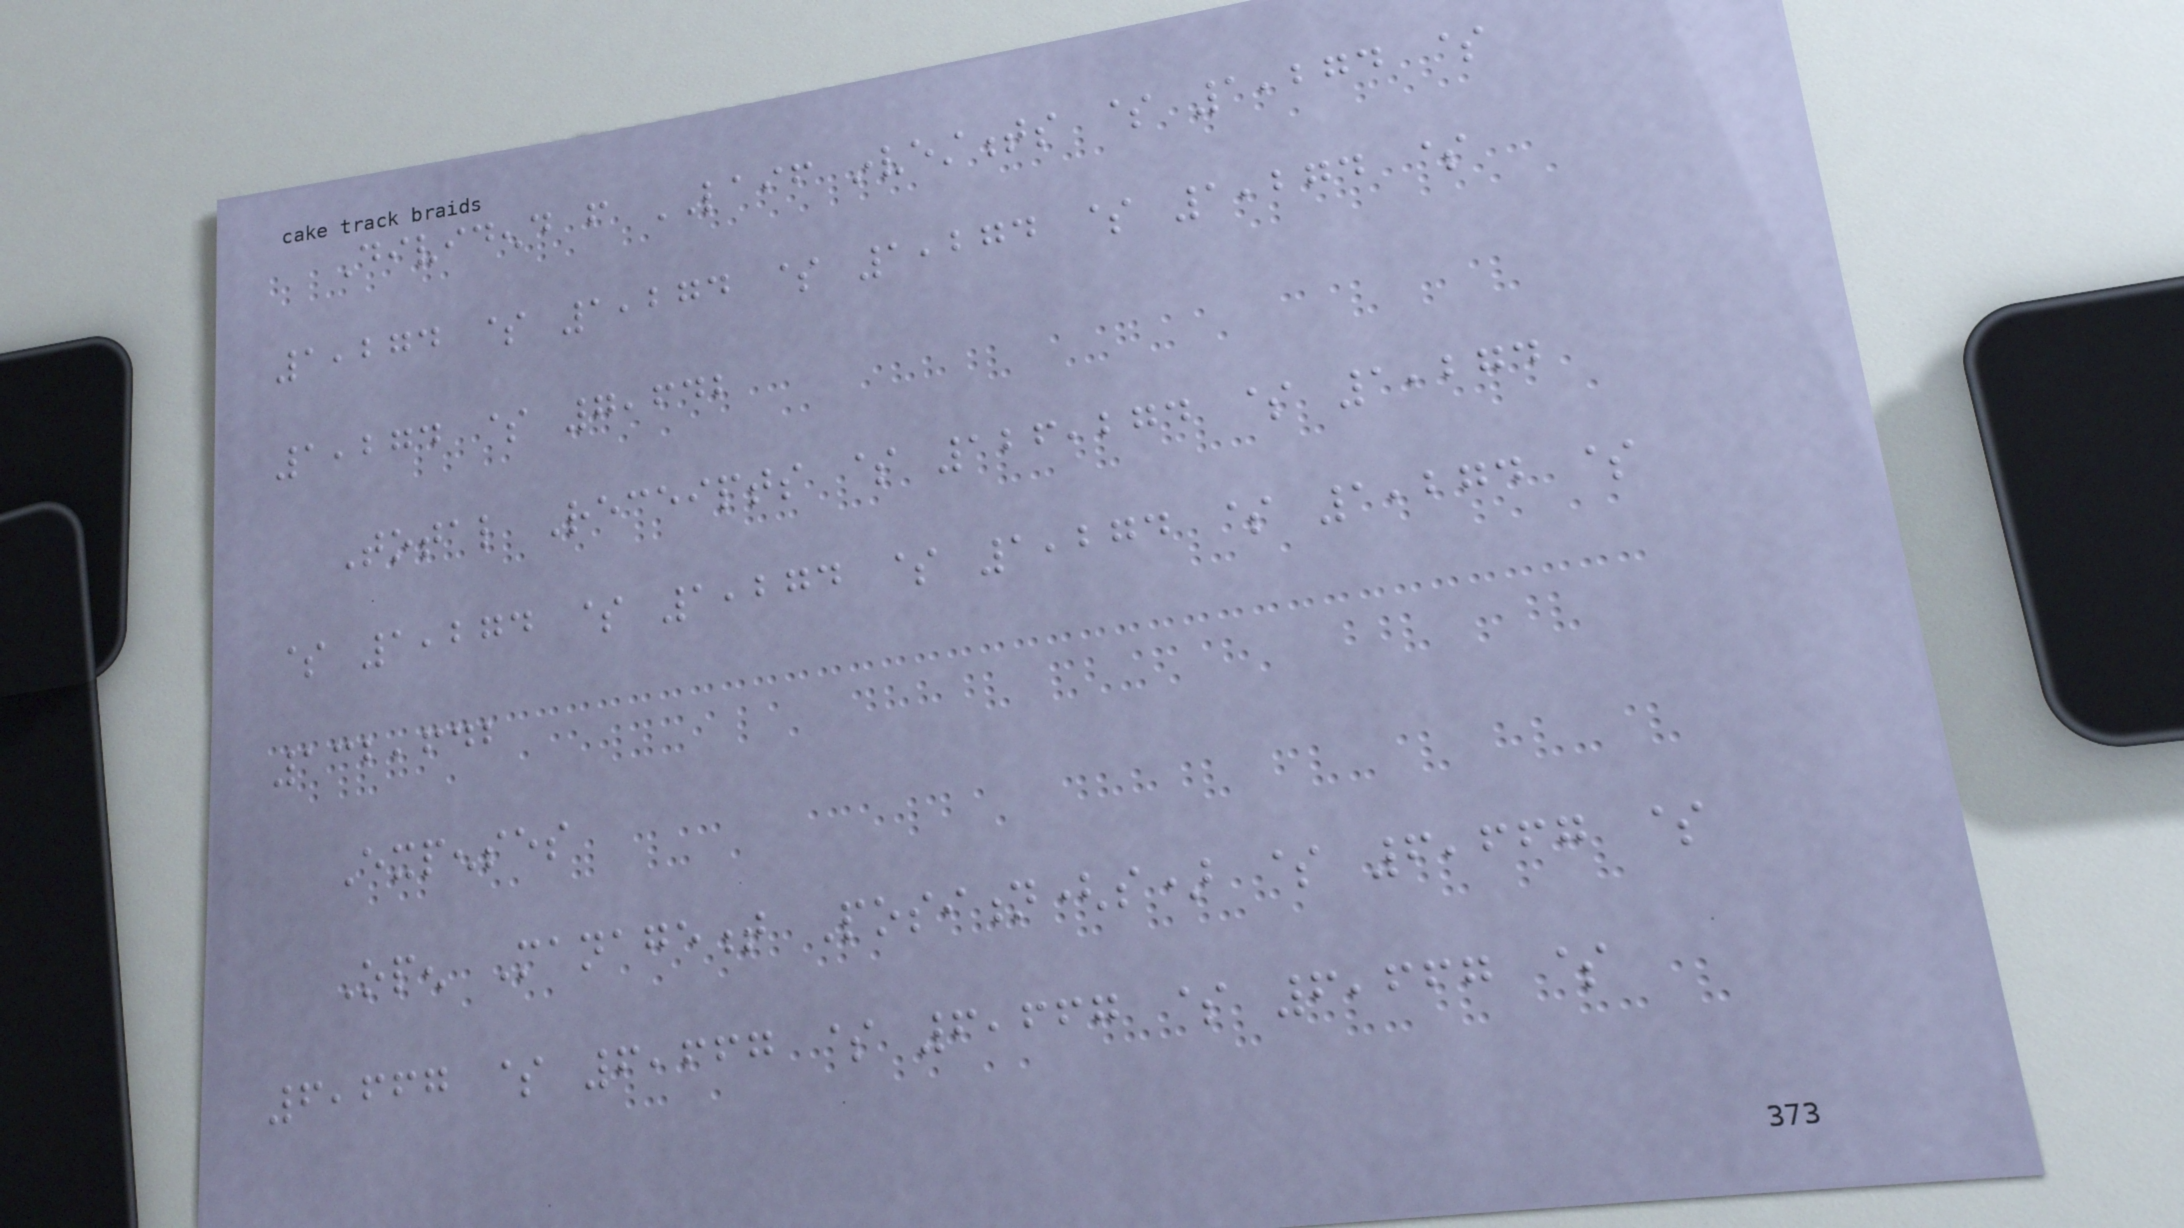Dividend from LAIF investments $ 1,274 $
1,274 $ 1,274 $ 1,274 $ 1,274 $
1,274 $ 7,642
Total Receipts $ 126,274 $ 1,274
$ 1,274 $ 1,274 $ 1,274 $ 1,274 $
132,642
Expenses
Open Management Position(s) $ 6,667 $
6,667 $ 6,667 $ 6,667 $ 6,667 $
